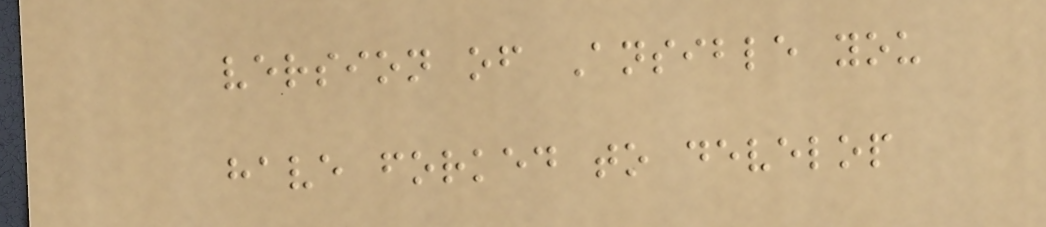version of Ansible you
have forked to develop
